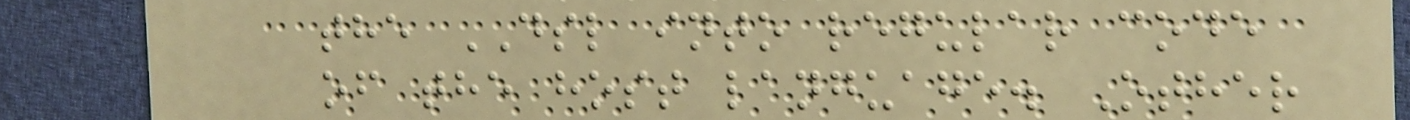the DSL into regular code
of the host language. Other
